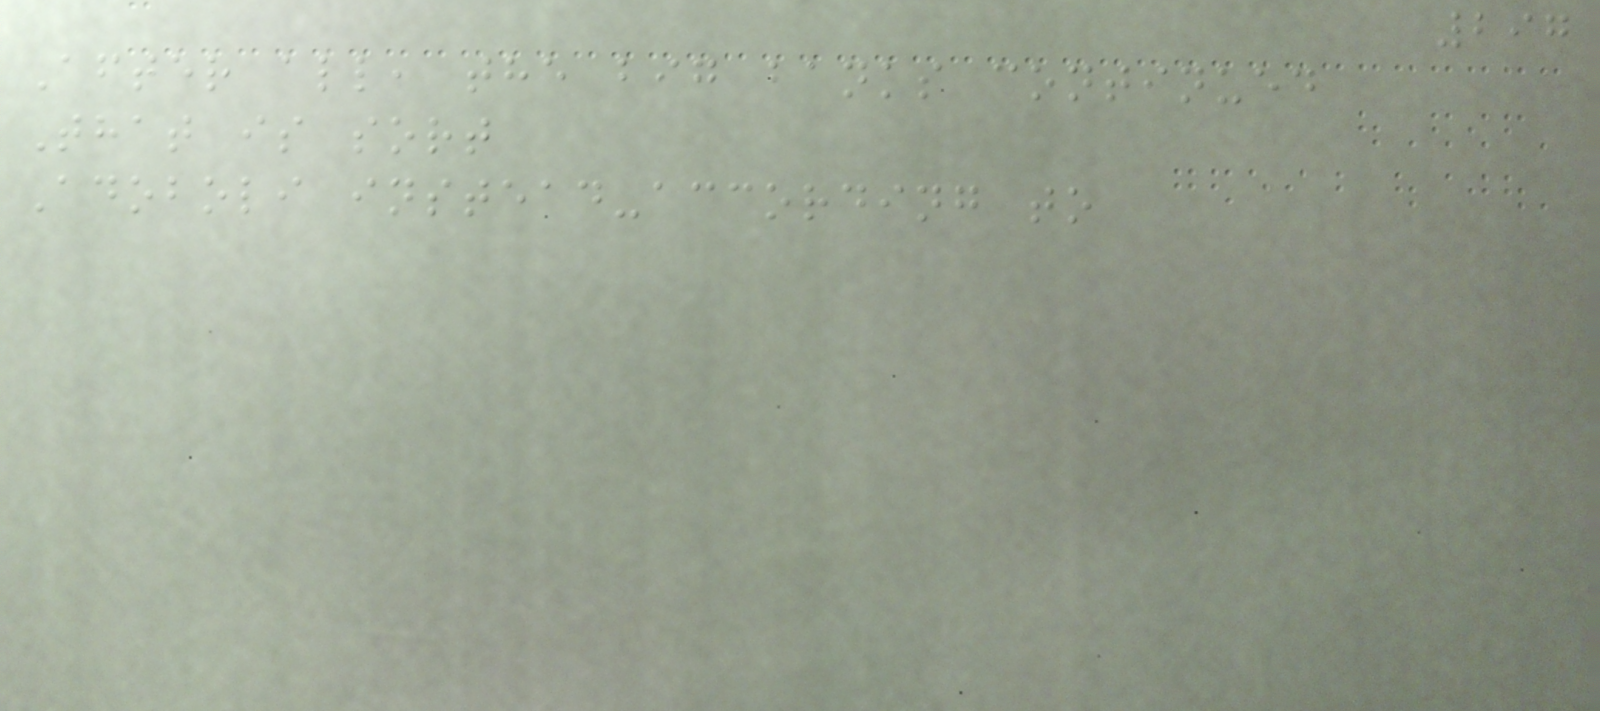297
After all, the big banks continued
That is sort
Adoboli instead-according to
